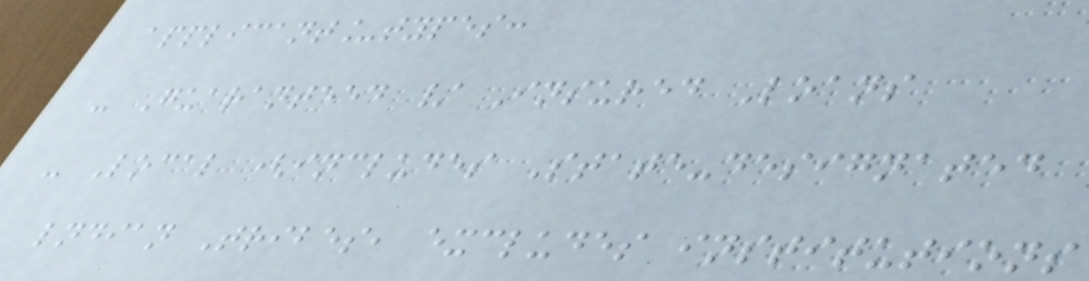applicant_types:
- Guaranteed / Insured Loans
- Local (includes State-designated
lndian Tribes, excludes institutions
